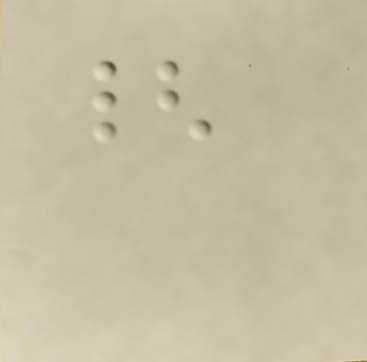{
